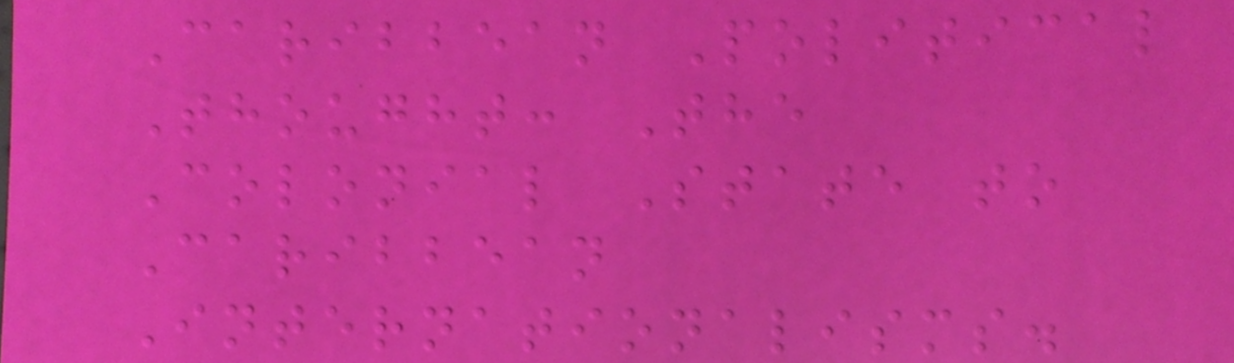Caribbean Political
Thought: The
Colonial State to
Caribbean
Internationalisms.
